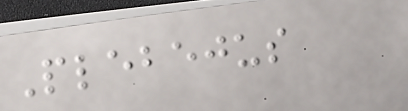Plebejus
